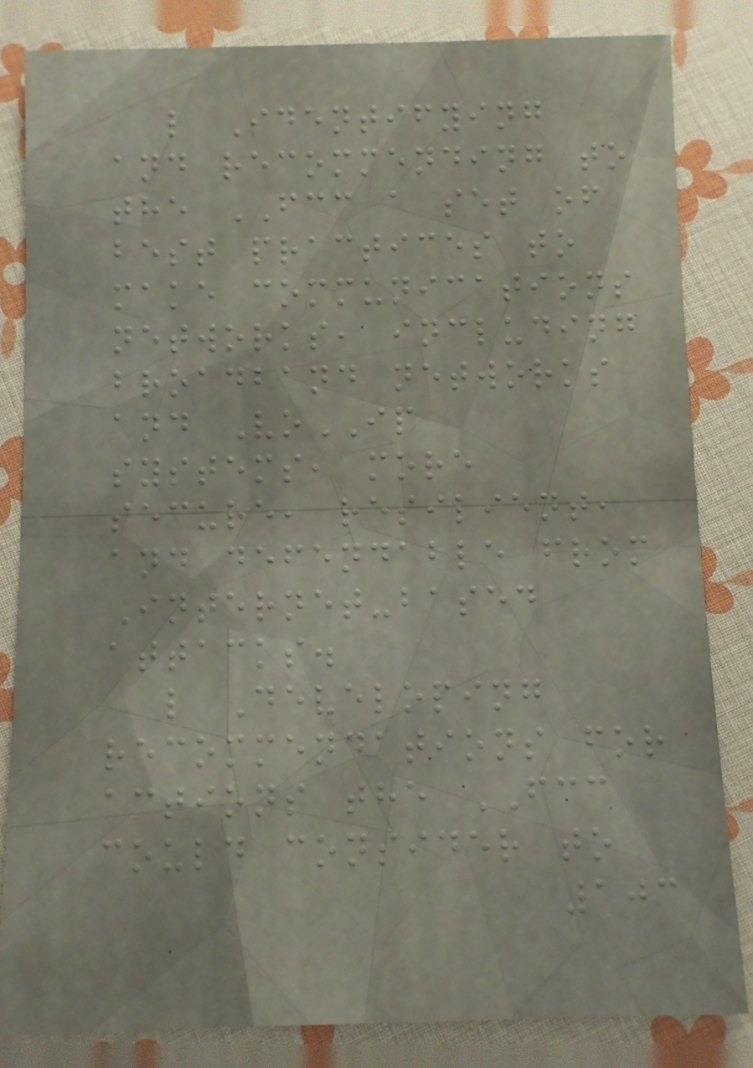l Identifying
and recommending to
the FCC a set of
best practices to
make communications
networks, including
broadband networks
and VoIP
systems, more
secure, resilient,
and defendable from
Internet-based
attacks.
l Developing
recommendations for
actions the FCC
could consider to
103
